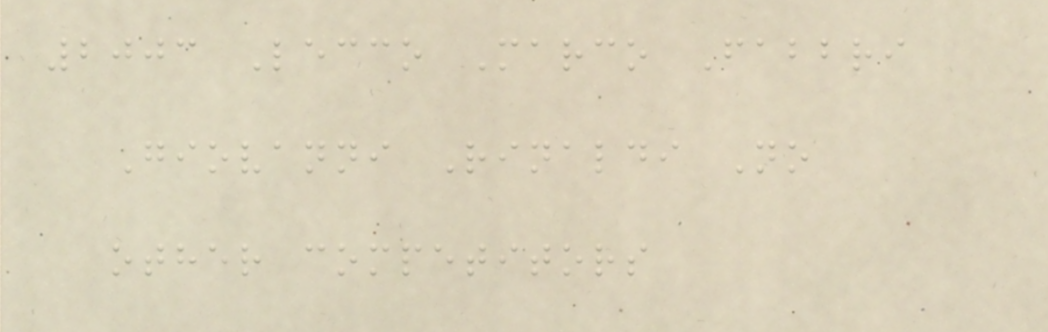2003 Lecco Marco Fabbri
Giovanni Rinaldi No
other competitors
